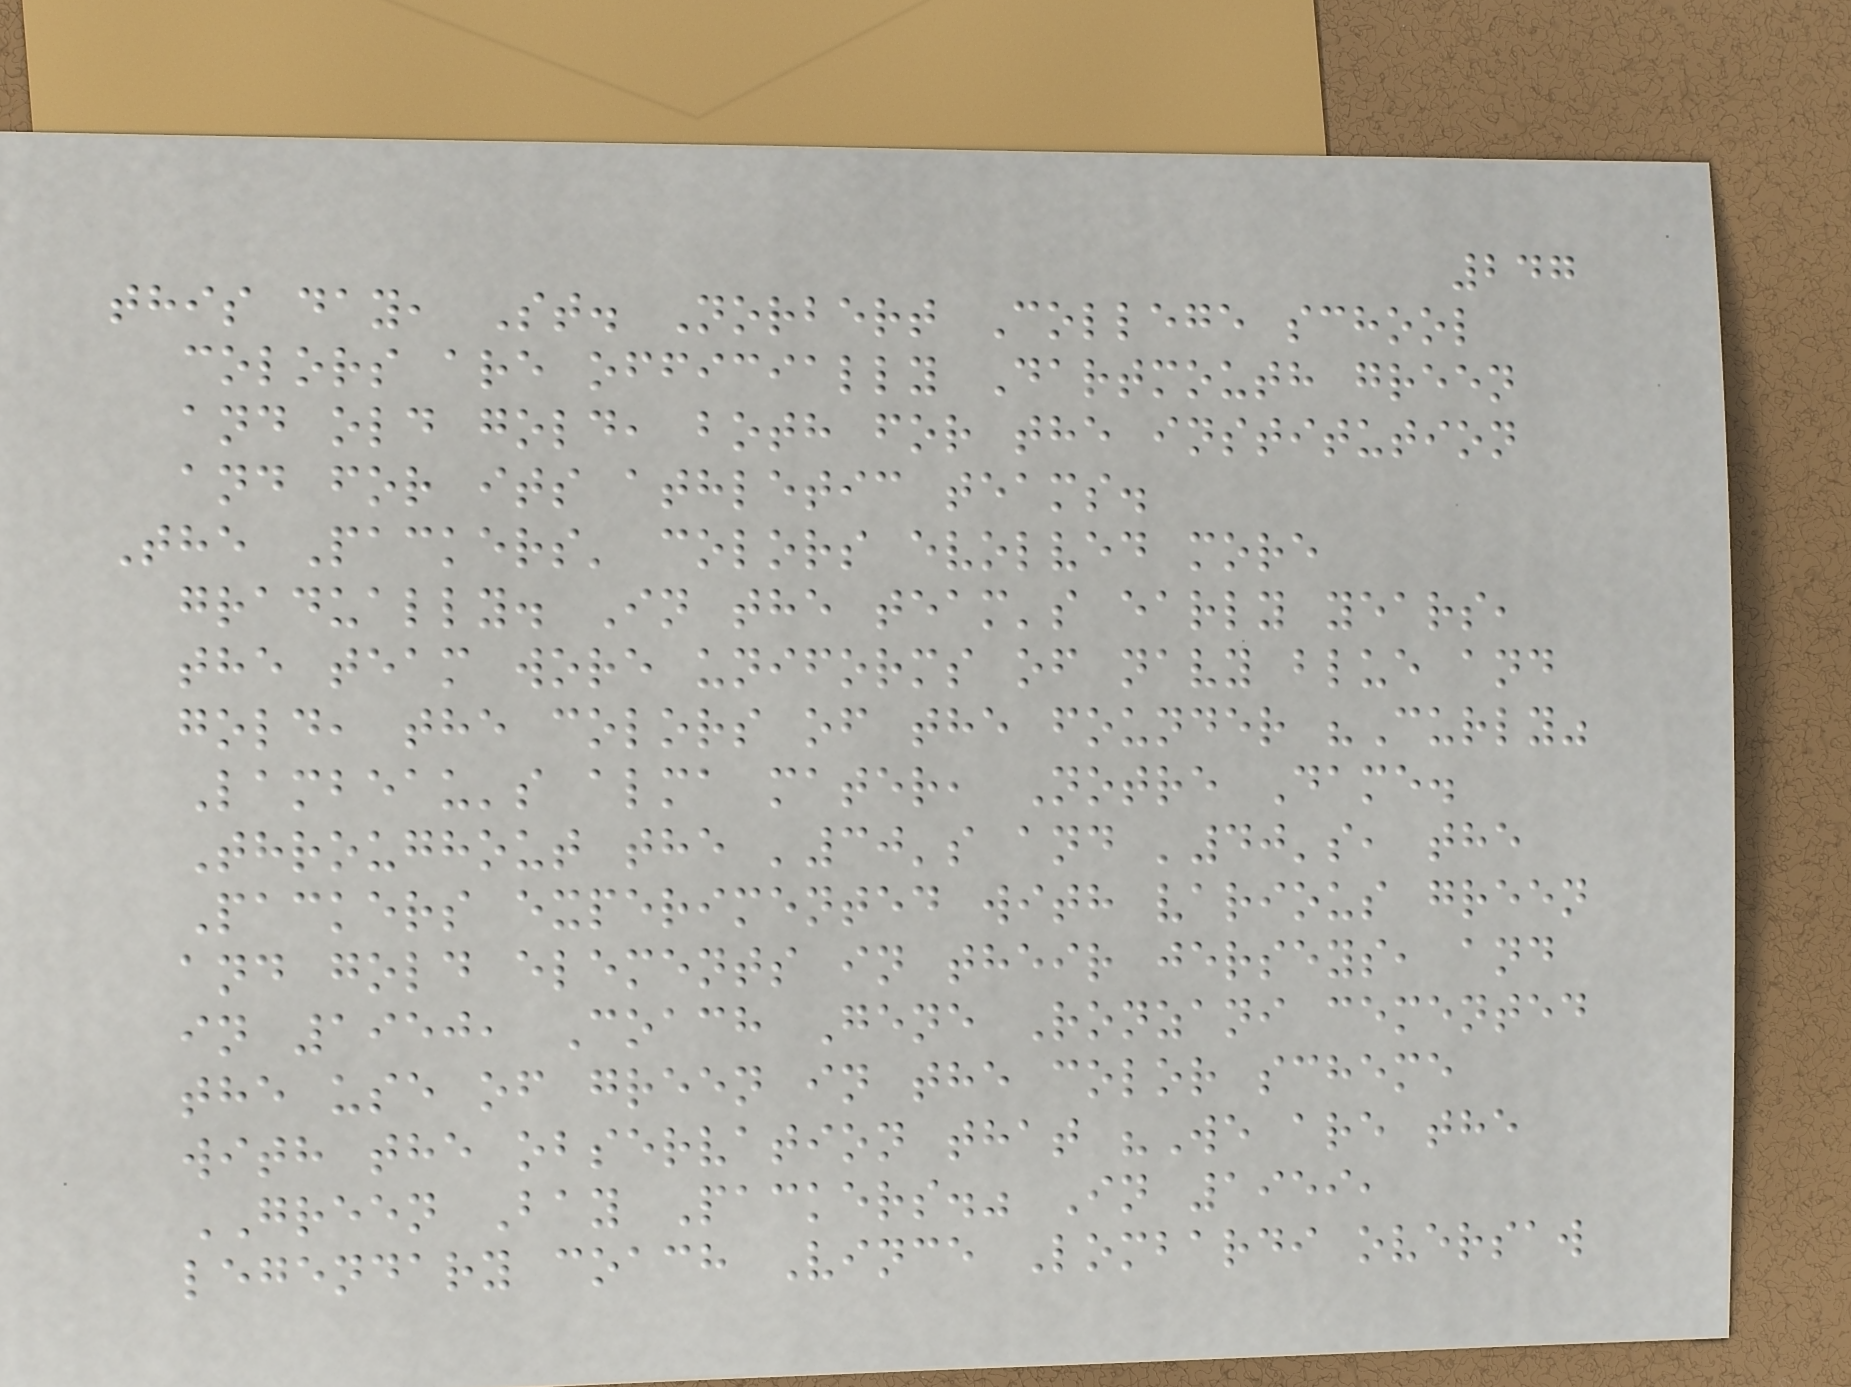247
this day, St. Norbert College school
colors are officially Dartmouth green
and old gold, both for the institution
and for its athletic teams.
The Packers' colors evolved more
gradually. In the team's early years,
the team wore uniforms of navy blue and
gold, the colors of the founder "Curly"
Lambeau's alma mater, Notre Dame.
Throughout the '30's and '40's, the
Packers experimented with various green
and gold elements in their jerseys, and
in 1950, Coach Gene Ronzani cemented
the use of green in the color scheme
with the observation that "We are the
GREEN Bay Packers." In 1959,
legendary coach Vince Lombardi oversaw
